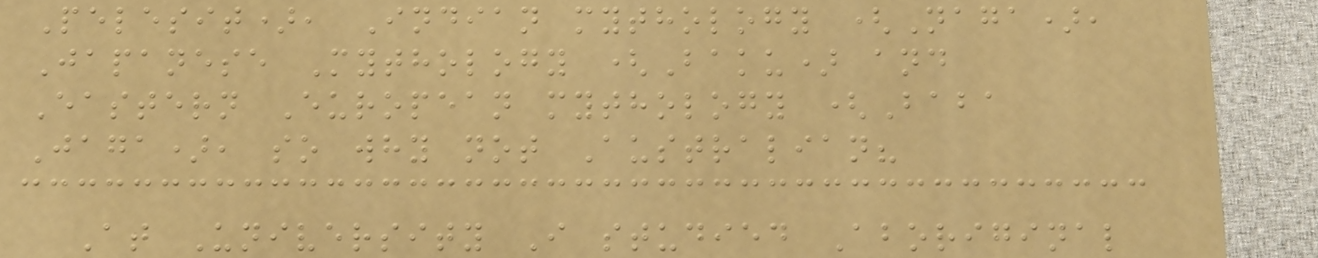Pelesit), Indian mythology (Naga),
Japanese Mythology (Baku) and
Eastern European mythology (Baba
Jaga), so why not Australian?
At University I studied Aboriginal
